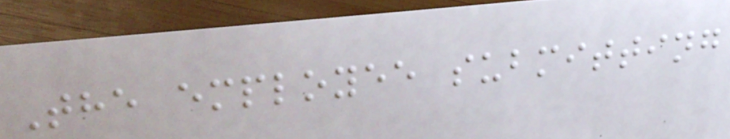The employee submitting
